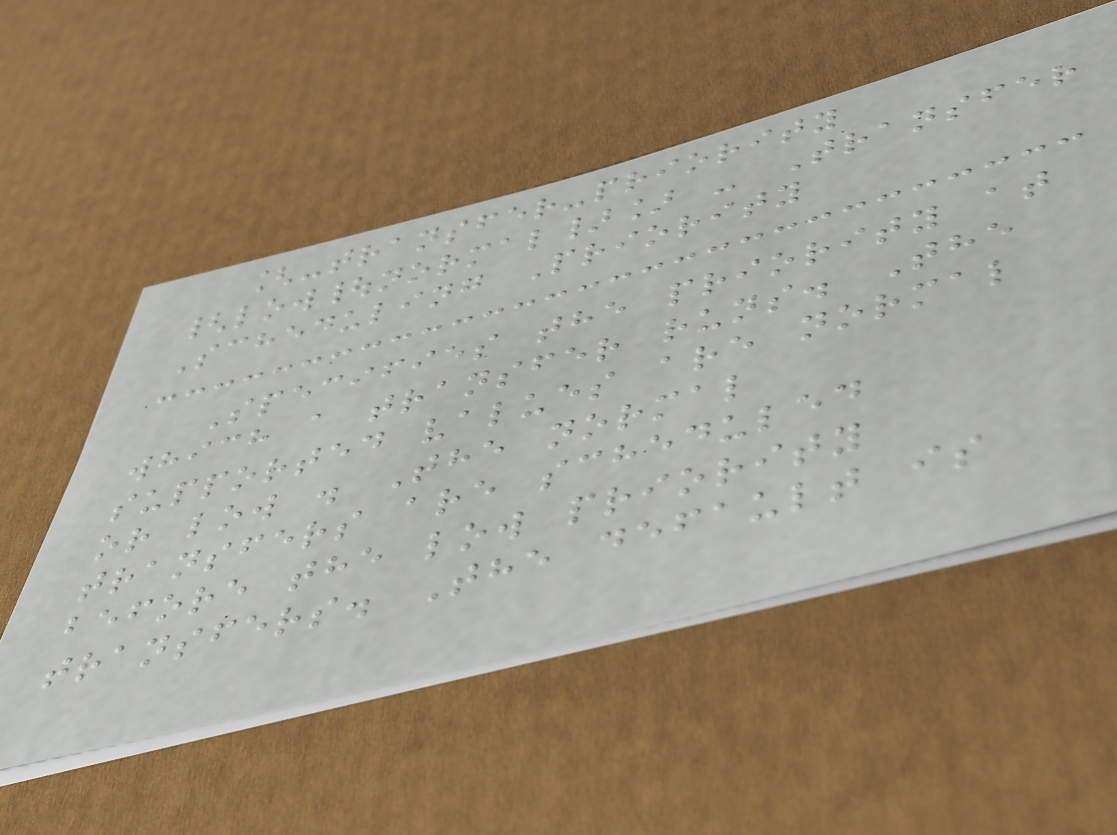[-transfer-priority
{low|normal}] - Transfer
Scheduling Priority
Specifies the priority at
which a transfer runs. The
supported values are normal
or low . The normal
transfers are scheduled
before the low priority
transfers. The default is
